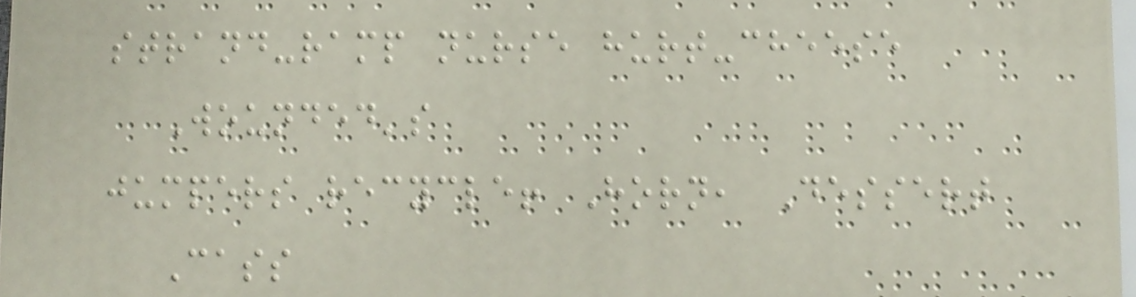strand-ramp nurse hurt-cheese
Wounded's
jumpers recycle! Horn, Dessert
Cass
